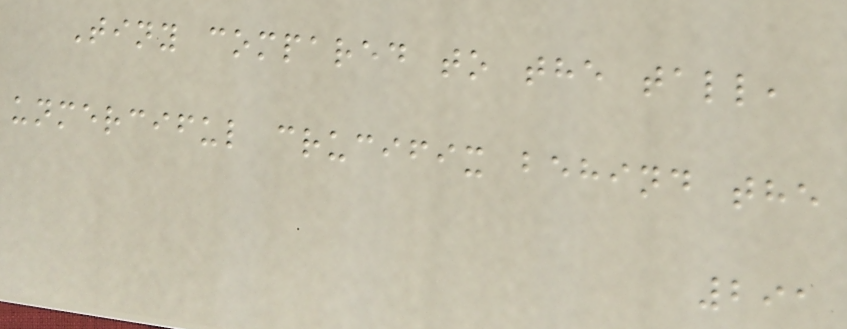Tiny compared to the tall,
unmerciful crucifix behind the
291
